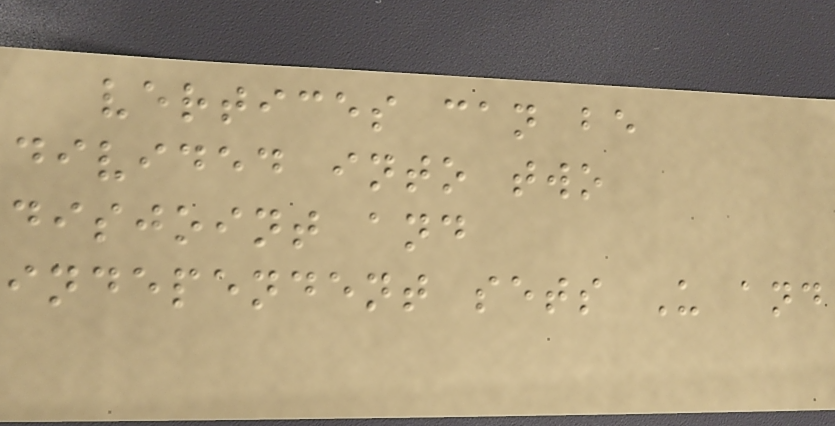vertices can be
divided into two
disjoint and
independent sets U and
